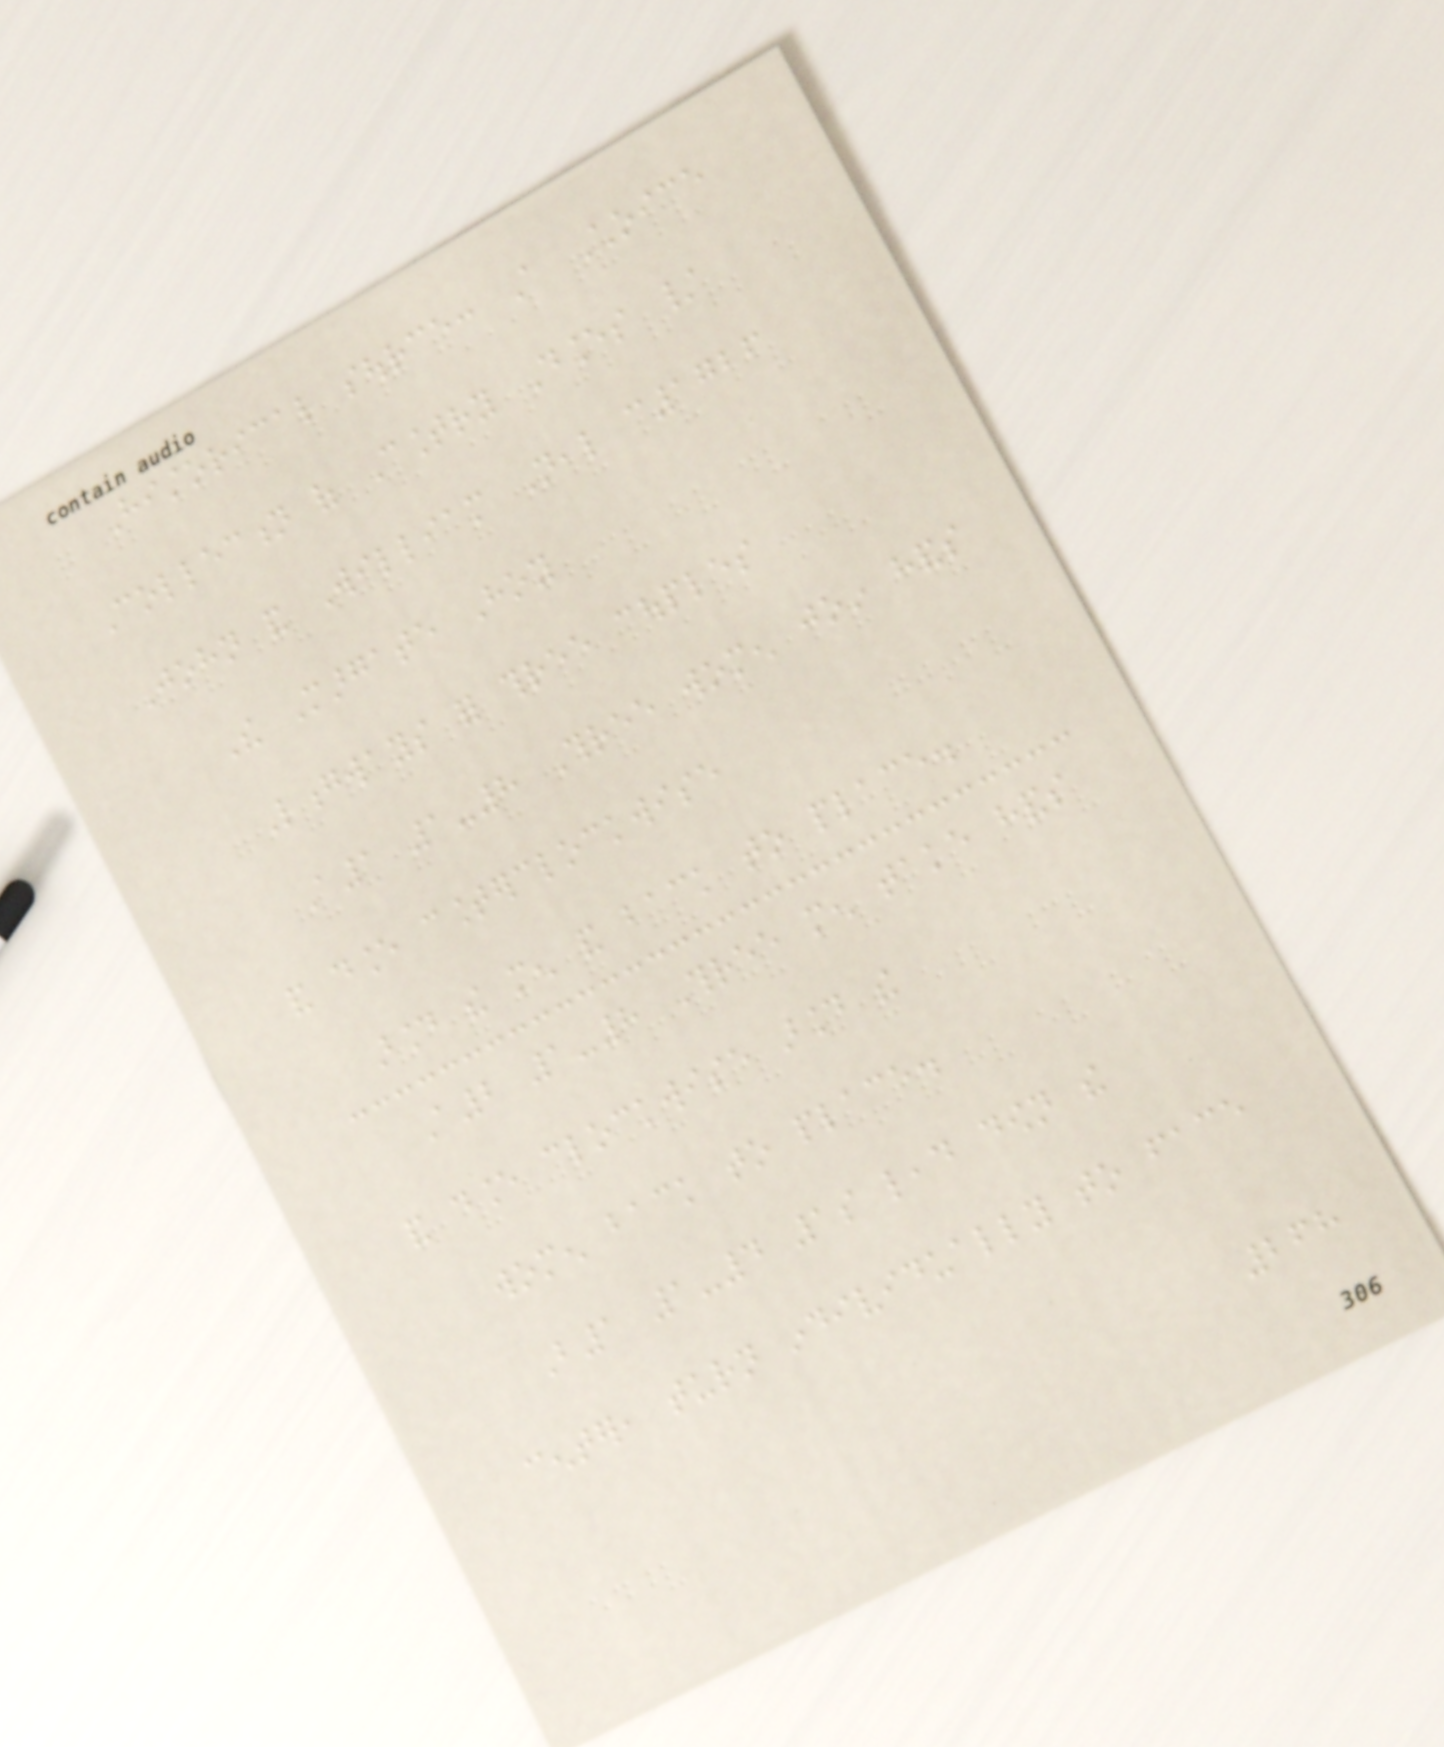Historical source: A Choice
Collection of Country Dances /
John and William Neal c1726
The Margate Hoy
Longways for three couples
A1 1-8 Three women join hands
and dance counterclockwise
around the men and back to place.
A2 1-8 Three men take hands
and dance clockwise around the
women back to place.
B1 1-4 1s lead down the
center, turn individually to face
268
